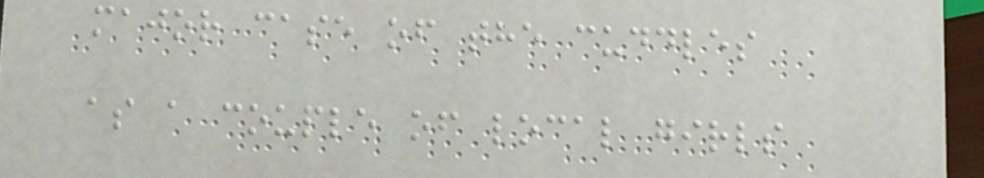major case of the cuddles
as a couple of local girls
